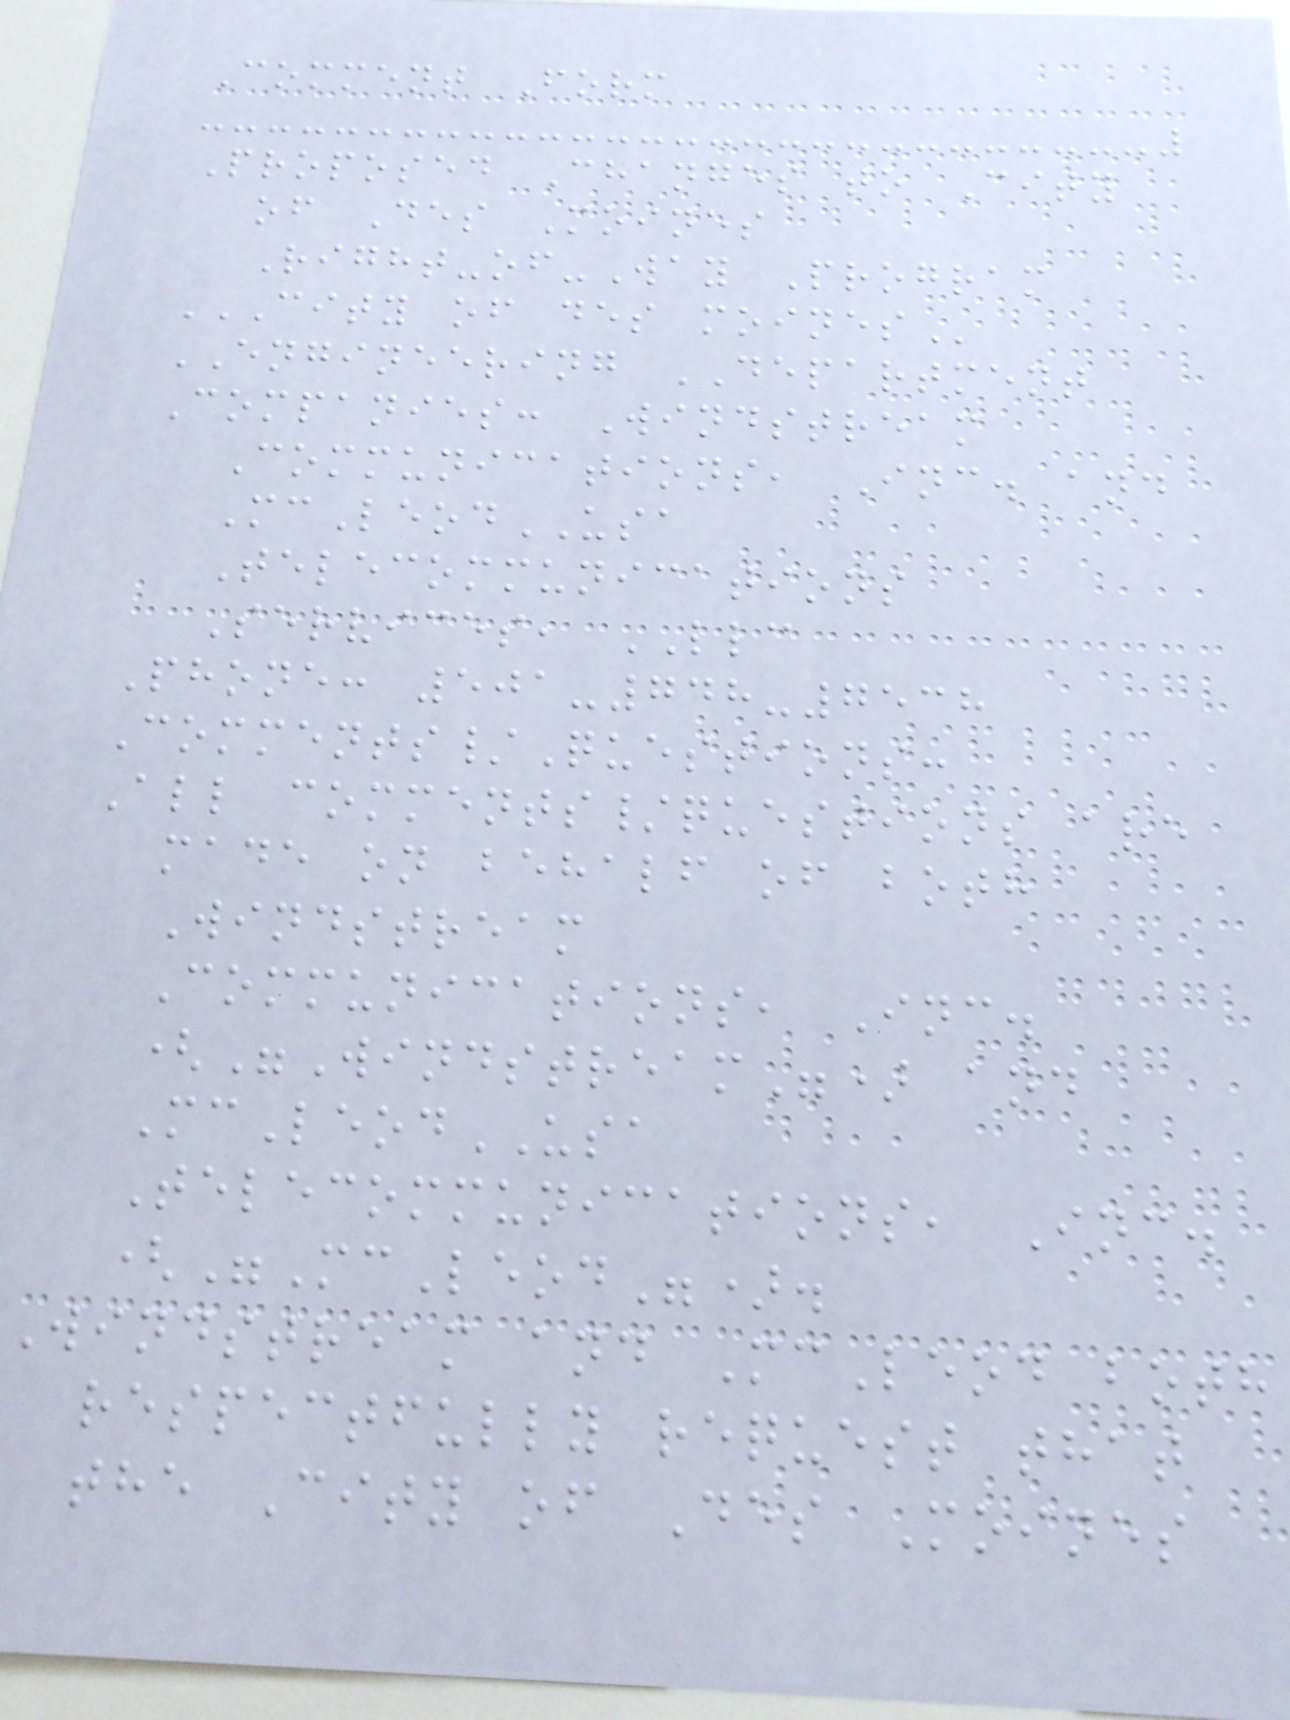Comment Form
Proposed Changes to City
of Des Moines
Right-of-Way Program
CITY OF DES MOINES
ENGINEERING DEPARTMENT
Companies: Windstream
Communications, Inc. and
McLeodUSA
Telecommunications
Services, LLC
Phone: 501-748-7538
Comments/Questions:
All comments/questions are
made on behalf of both
Windstream
Communications, Inc.
("Windstream") and
McLeodUSA
Telecommunications, Inc.
("McLeod").
Windstream and McLeod both
respectfully request that
the City of Des Moines
